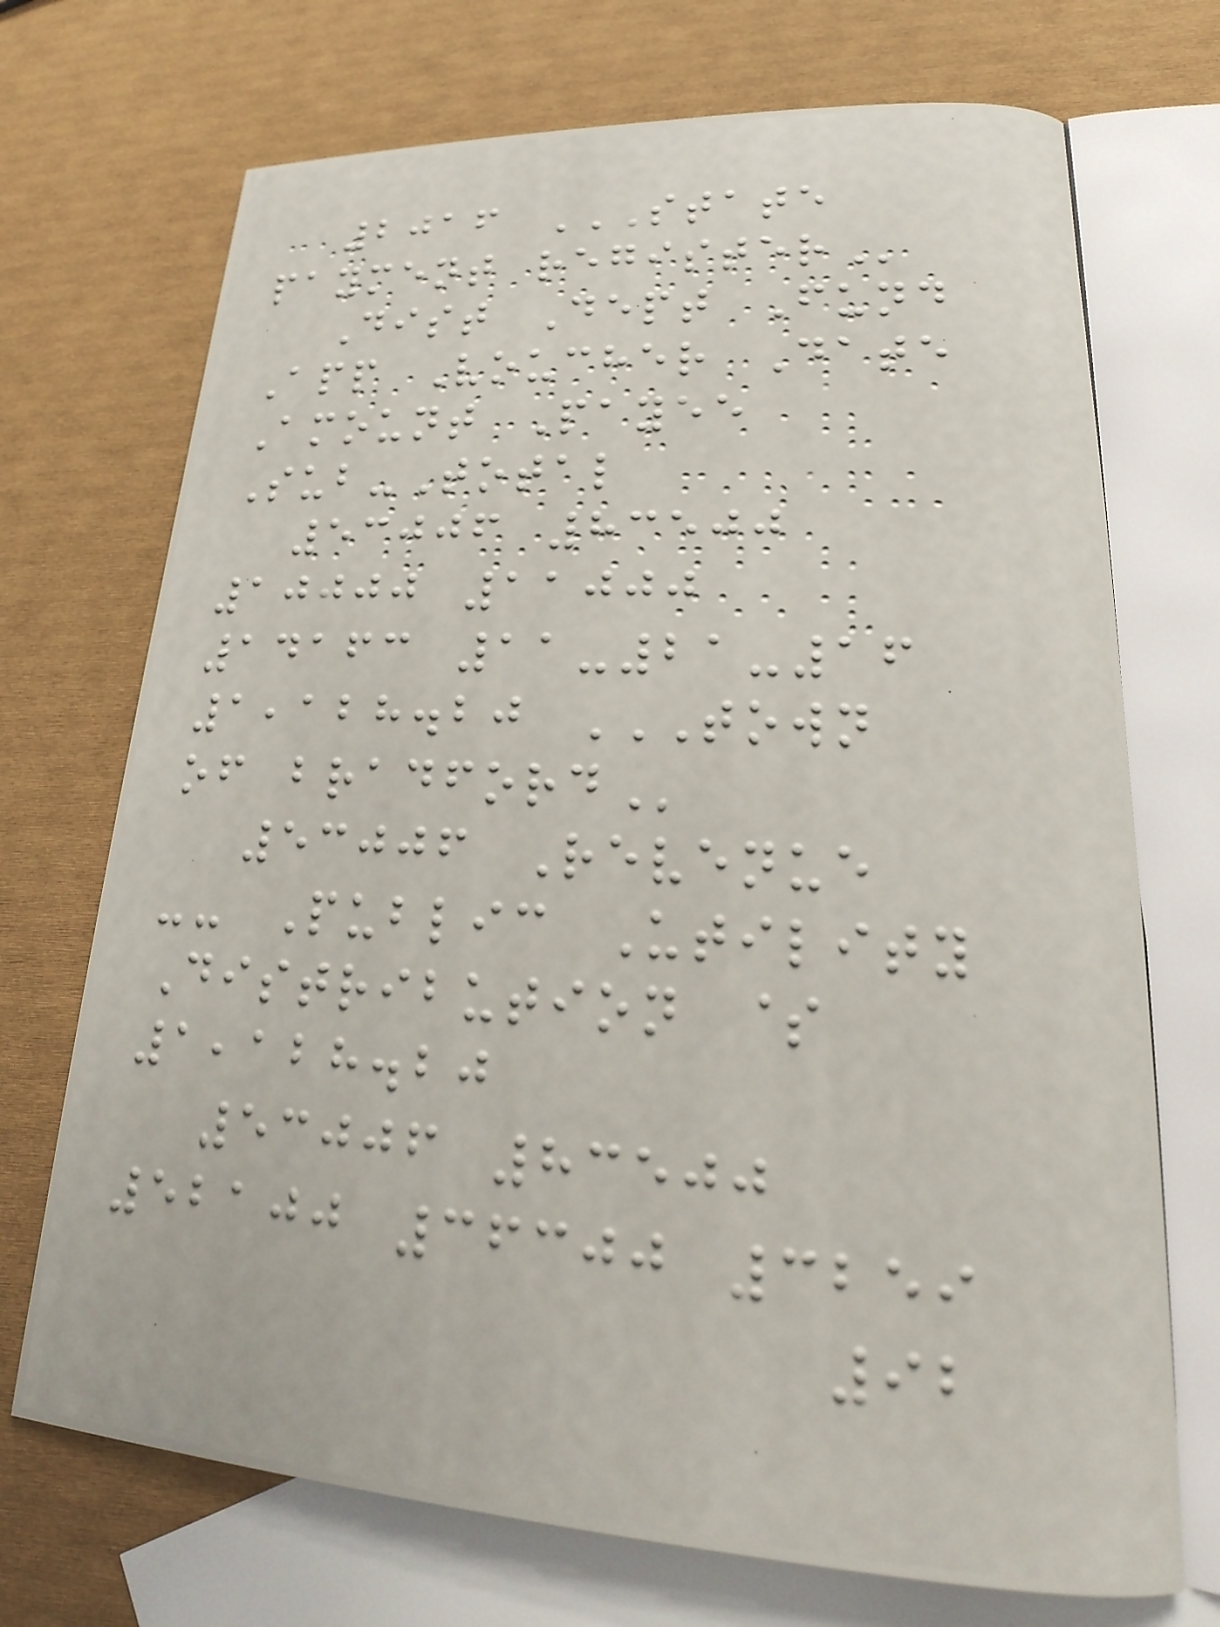2016 STATE
PAYMENT REGISTER
Dist Dept Fund
App Voucher Date
Amount Payee
Sub-Total
53006 83500
10000 11000
14163 11-21-16
1,128.20 TOWN
OF BRADFORD
53006 Revenue
-- Public Utility
Distribution $
1,128.20
53006 83500
52100 36300 3259
92
